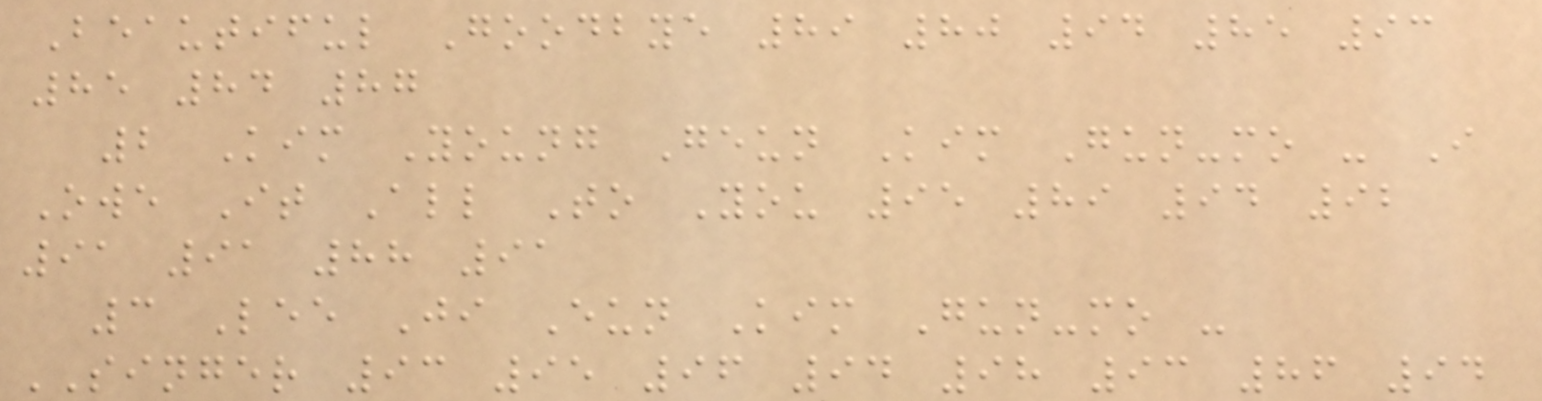Beautiful Goodbye 89 80 94 85 93
85 84 87
2 Kim Young Geun Kim Gun-mo - I
Owe It All To You 95 89 94 92
91 91 88 91
3 Lee Ji Eun Kim Gun-mo -
SINGER 93 95 96 94 98 93 86 94
